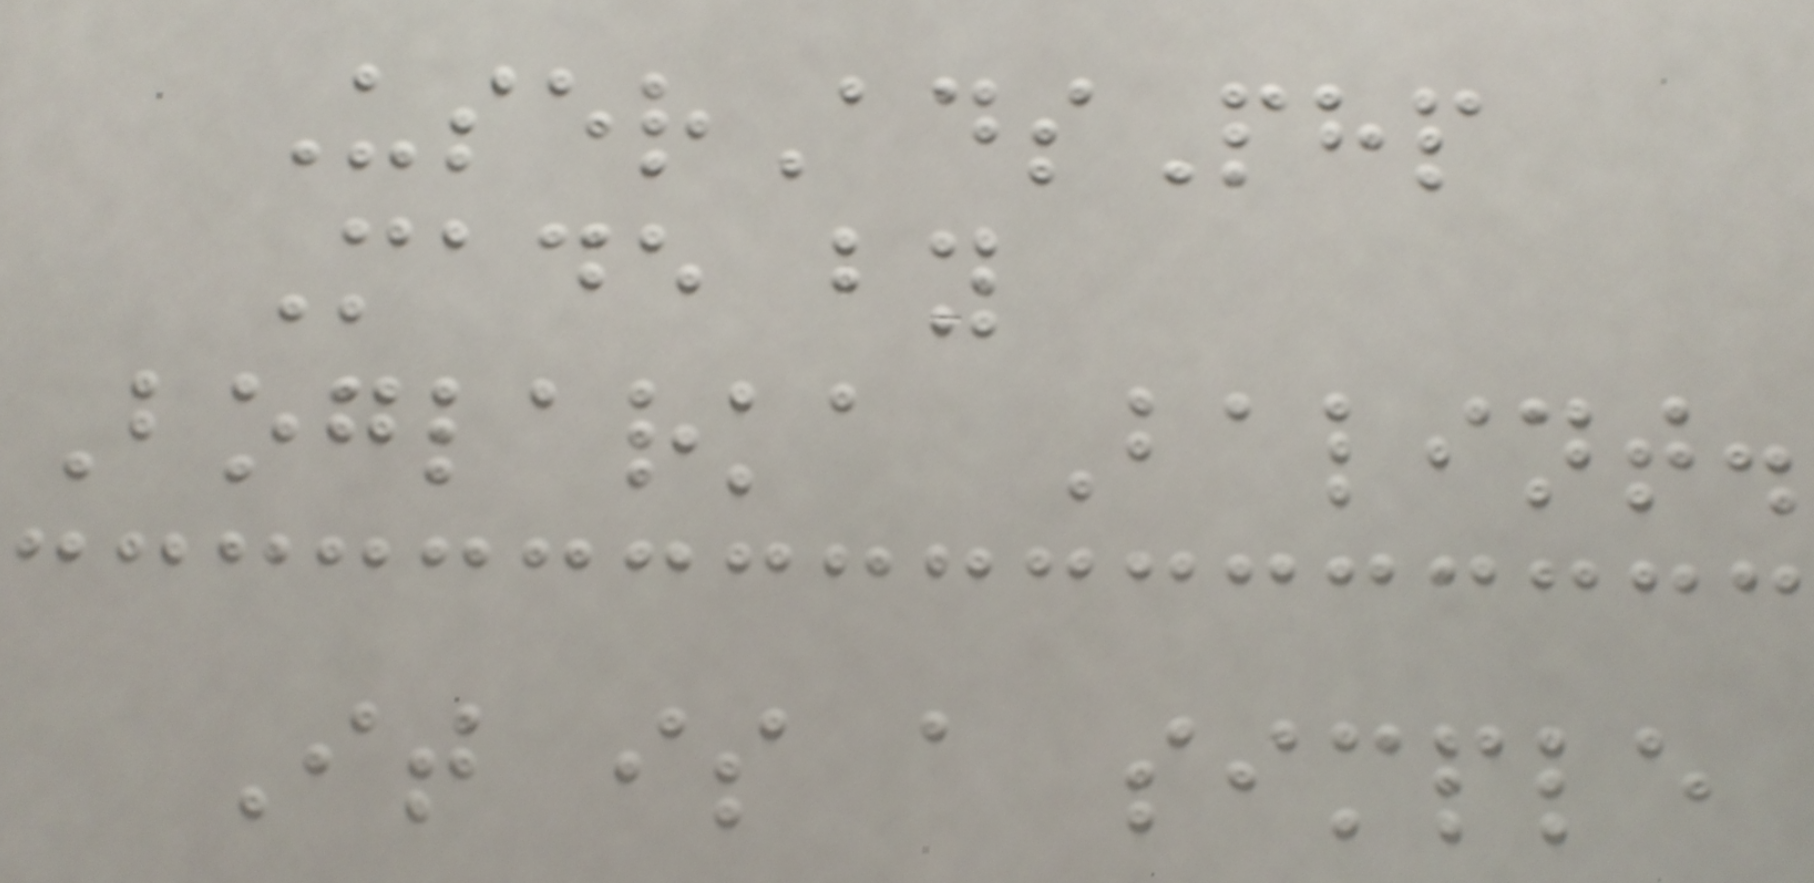UserAdsPhp
Made by
Boglarka Balint.
It is a simple
